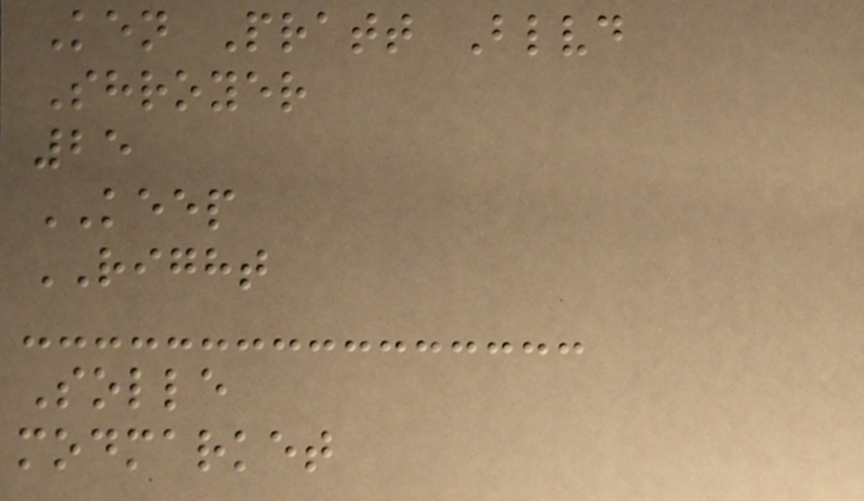Ken Pratt Blvd
Shroyer
25
KEEP
RIGHT
Solle
modmarket
